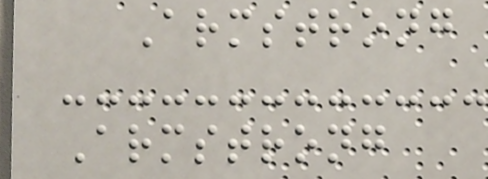Armstrong
Armstrong
